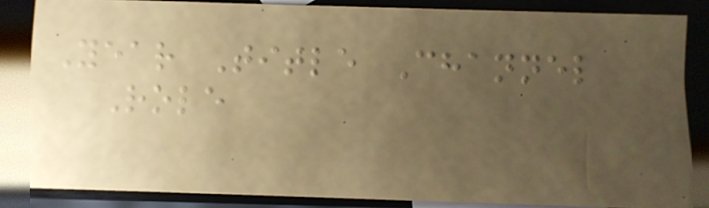Year Title Channel
Role
